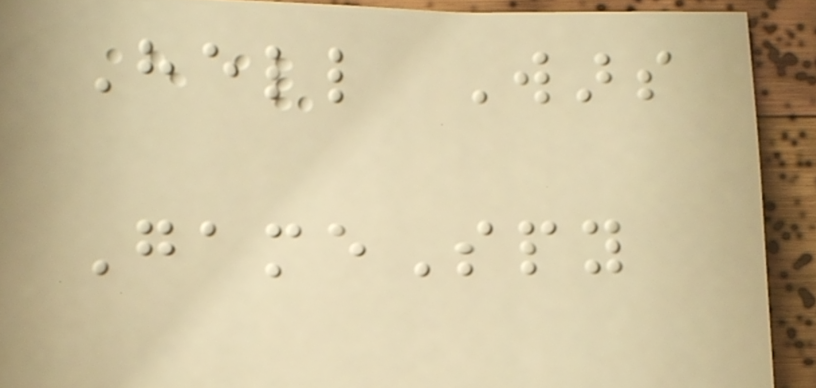Hell Wars
GameSpy
